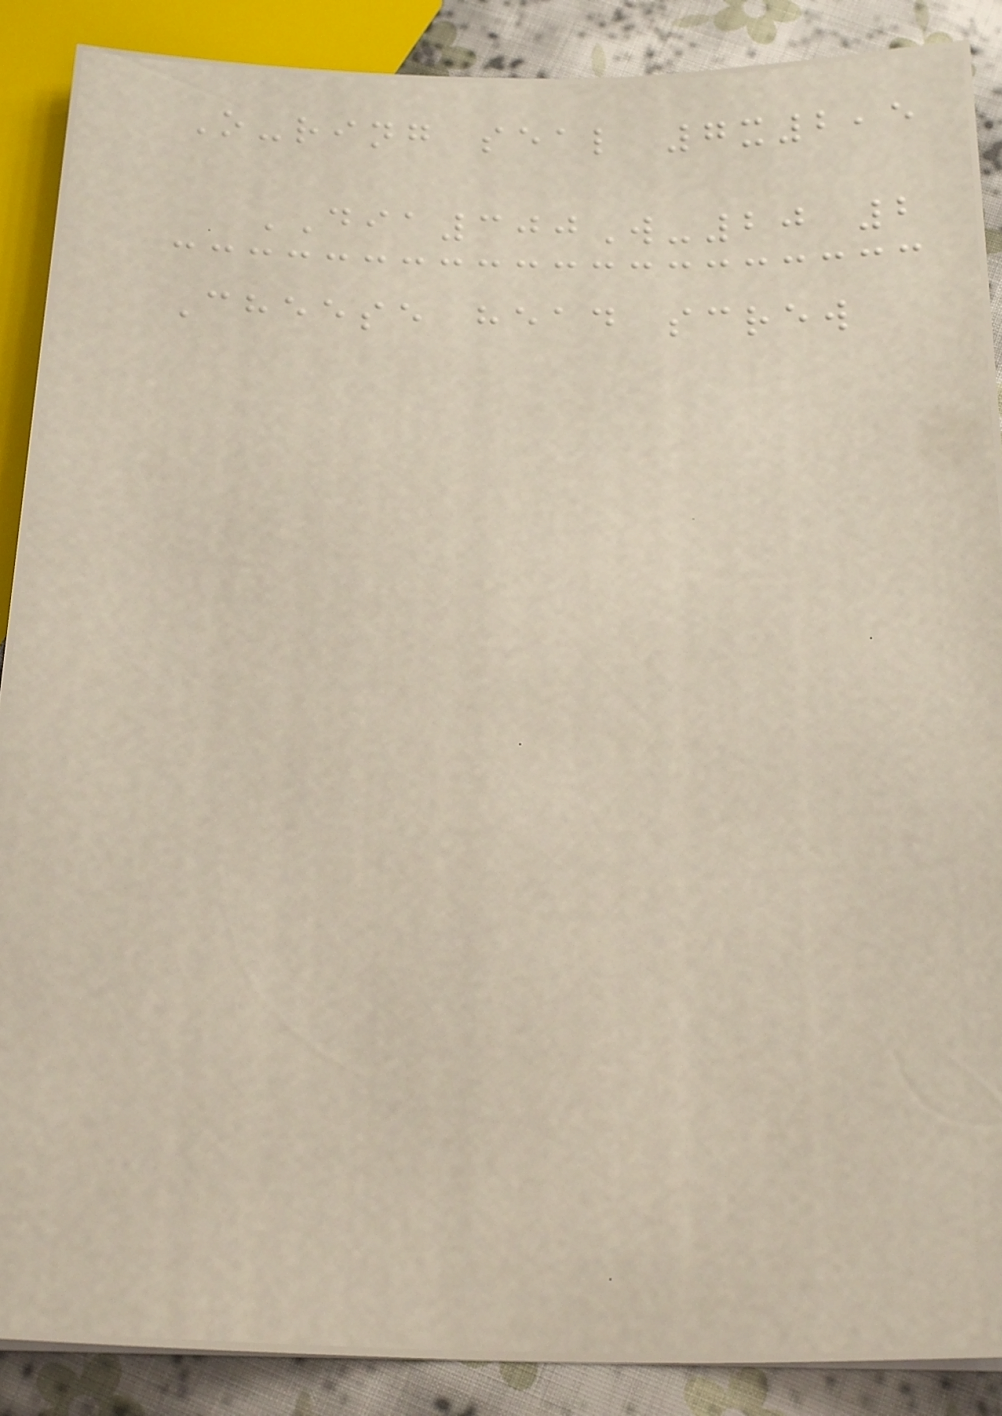O-ring seal 7x2,5
DIA300W-20 2
Cheese head screw
